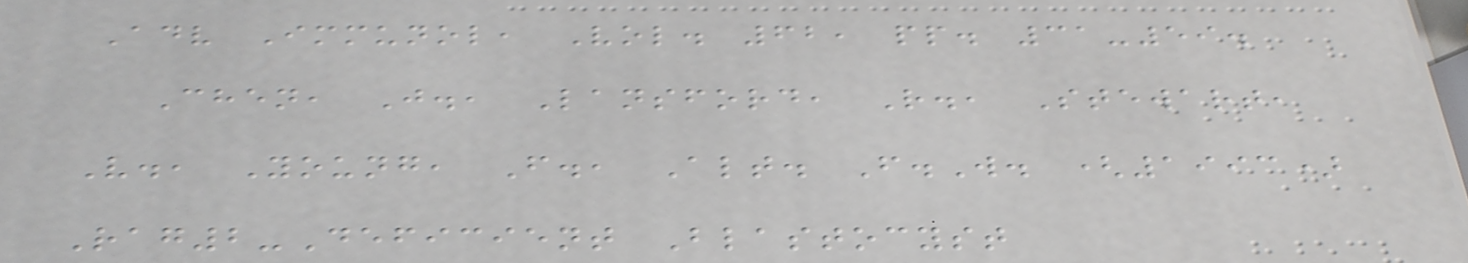Adv Immunol, Vol. 62, pp. 31-59.
Chen, J., Lansford, R., Stewart,
V., Young, F., Alt. F.W. (1993)
Rag2-Deficient Blastocyst
